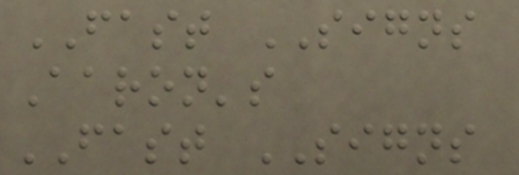FAST SIGNS
Aaron's
FAST SIGNS
